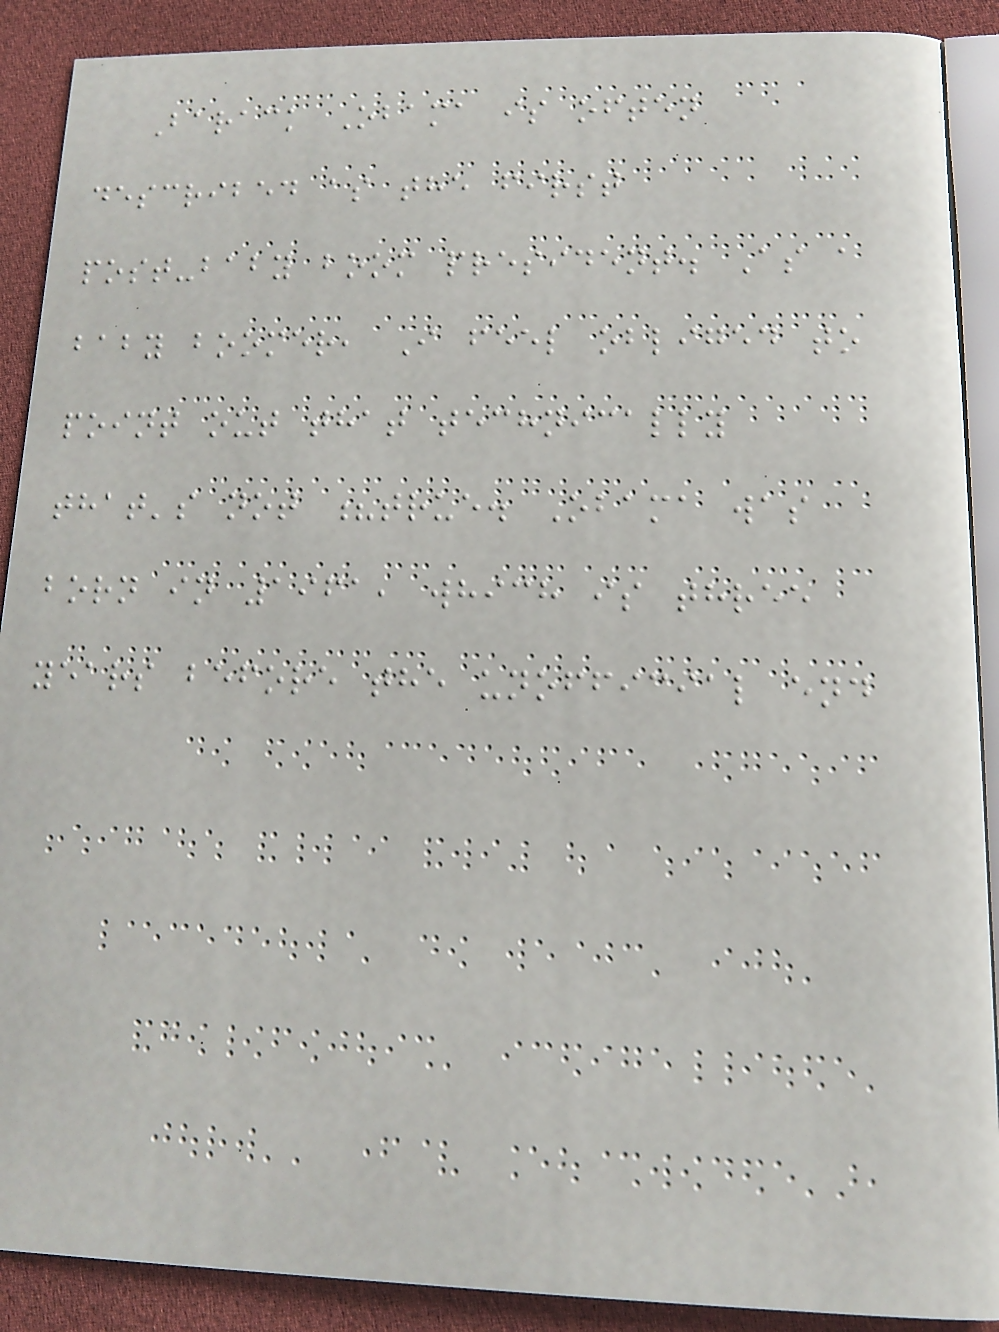Barack Obama is often
described as the first
post-baby boom president. As a
baby boomer, I feel obliged to
point out that technically
that's not ?true. Obama was
born in 1961, which is three
years before the unofficial end
